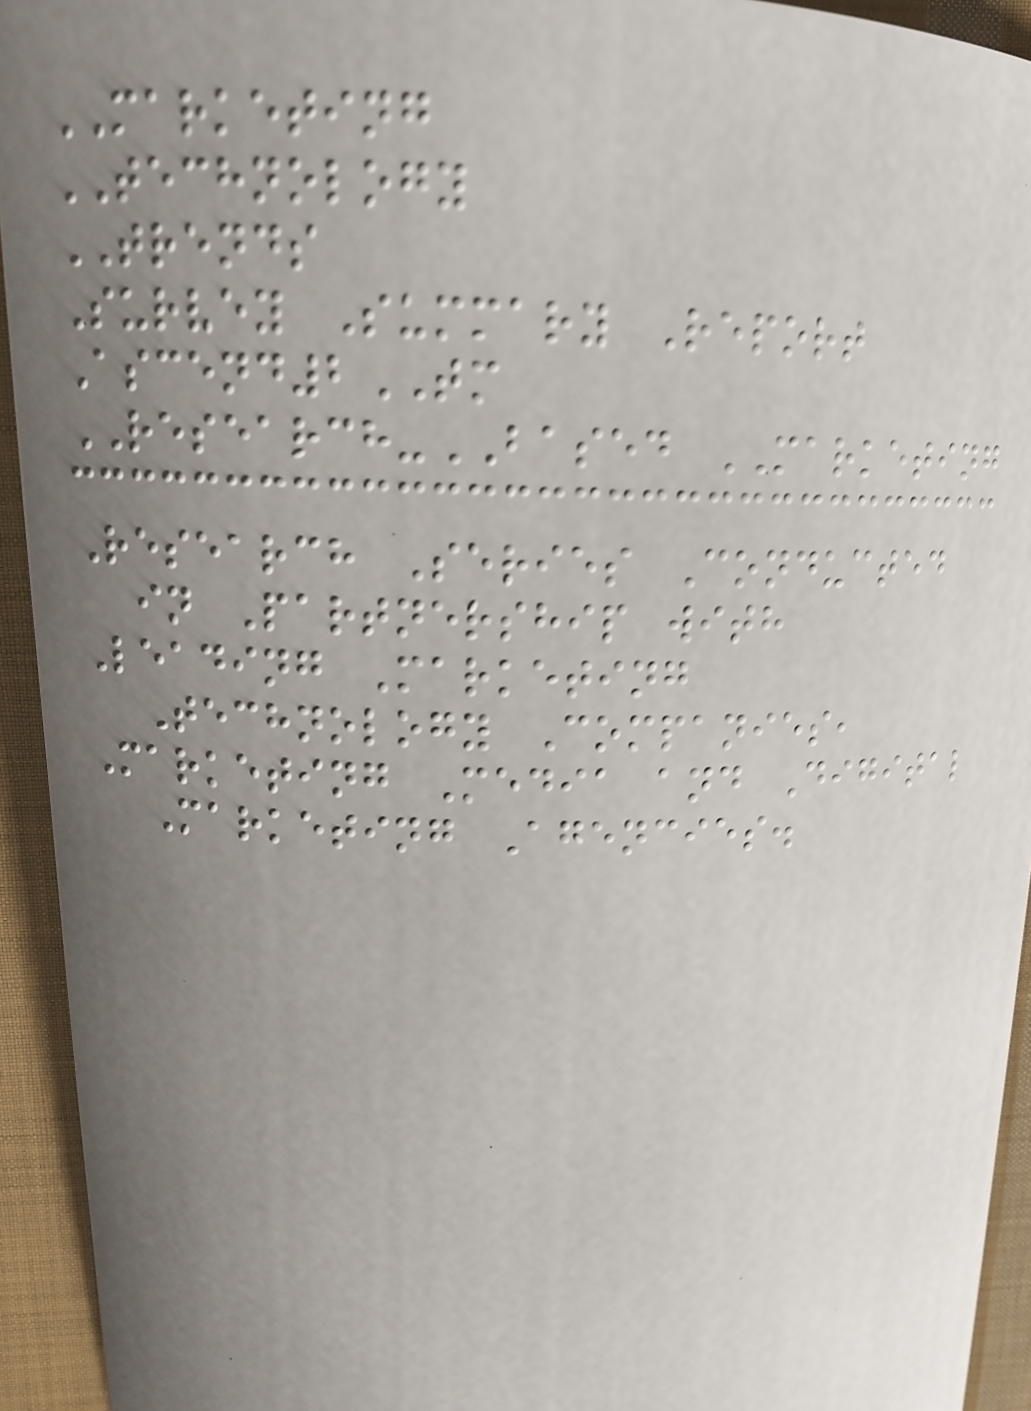MARKETING
TECHNOLOGY
TRENDS
Survey Summary Report
Ascend2TM
RESEARCH-BASED MARKETING
Research Series Conducted
in Partnership with
Leading Marketing
Technology Companies,
Marketing Media and Digital
Marketing Agencies.
